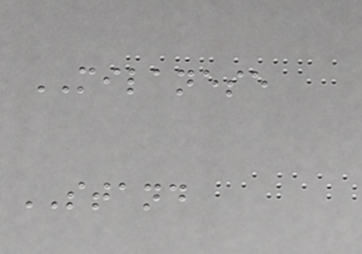MILANESE
STAND
